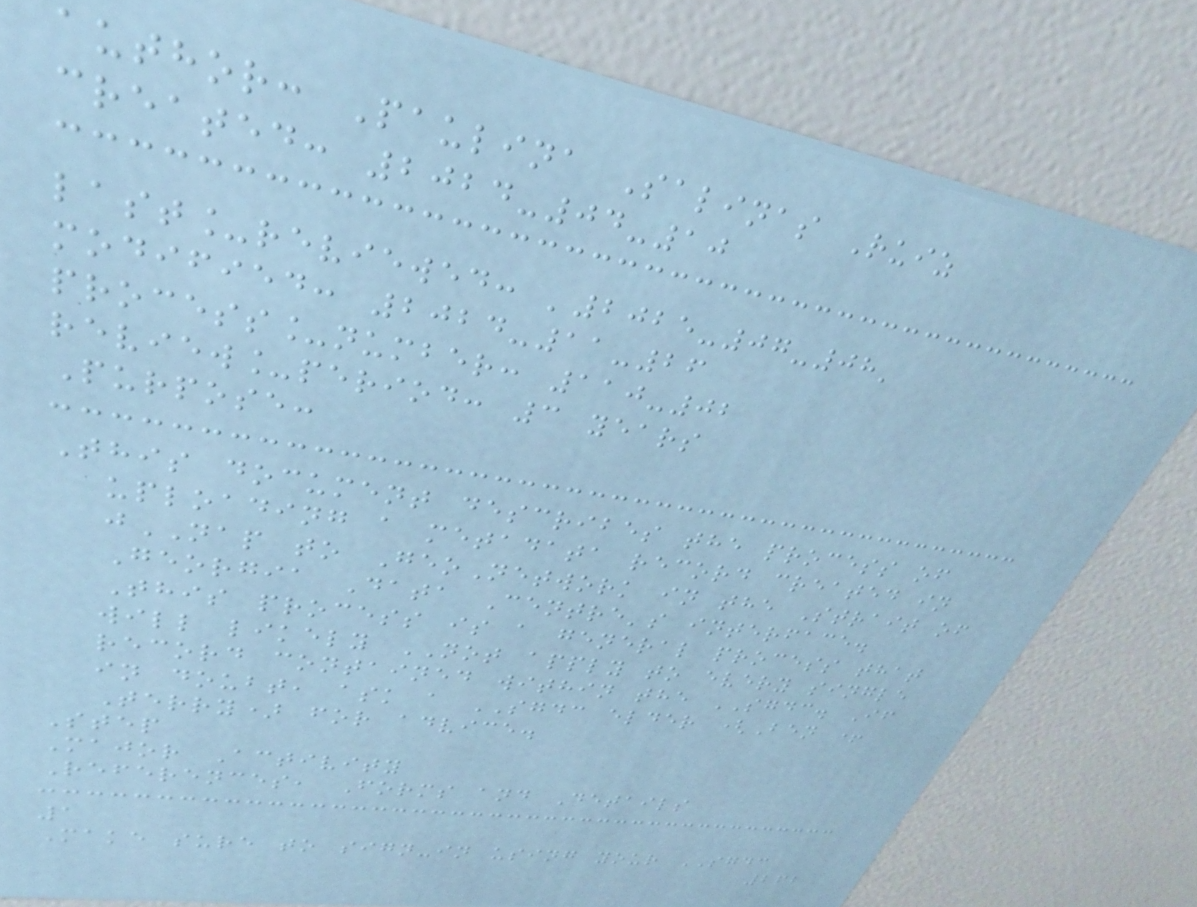author: Paulina Salinas Ruiz
created: 2024-04-10
last_reviewed: '2025-07-08'
modified: 2024-11-26
process_number: 110-02
review_period: 3 years
Purpose:
This document describes the process of
uploading a metadata record created in
jNAP to GeoNetwork in the Strait of
Georgia Data Centre's interface.
This process is a general process that
will likely NOT apply to every single
record contained within the SGDC. If
in doubt, ask a SGDC elder (Ben +
Terry) for advice.
Step
Major Activity
References, Forms and Details
1
Make sure to sign-in using your SGDC
262
